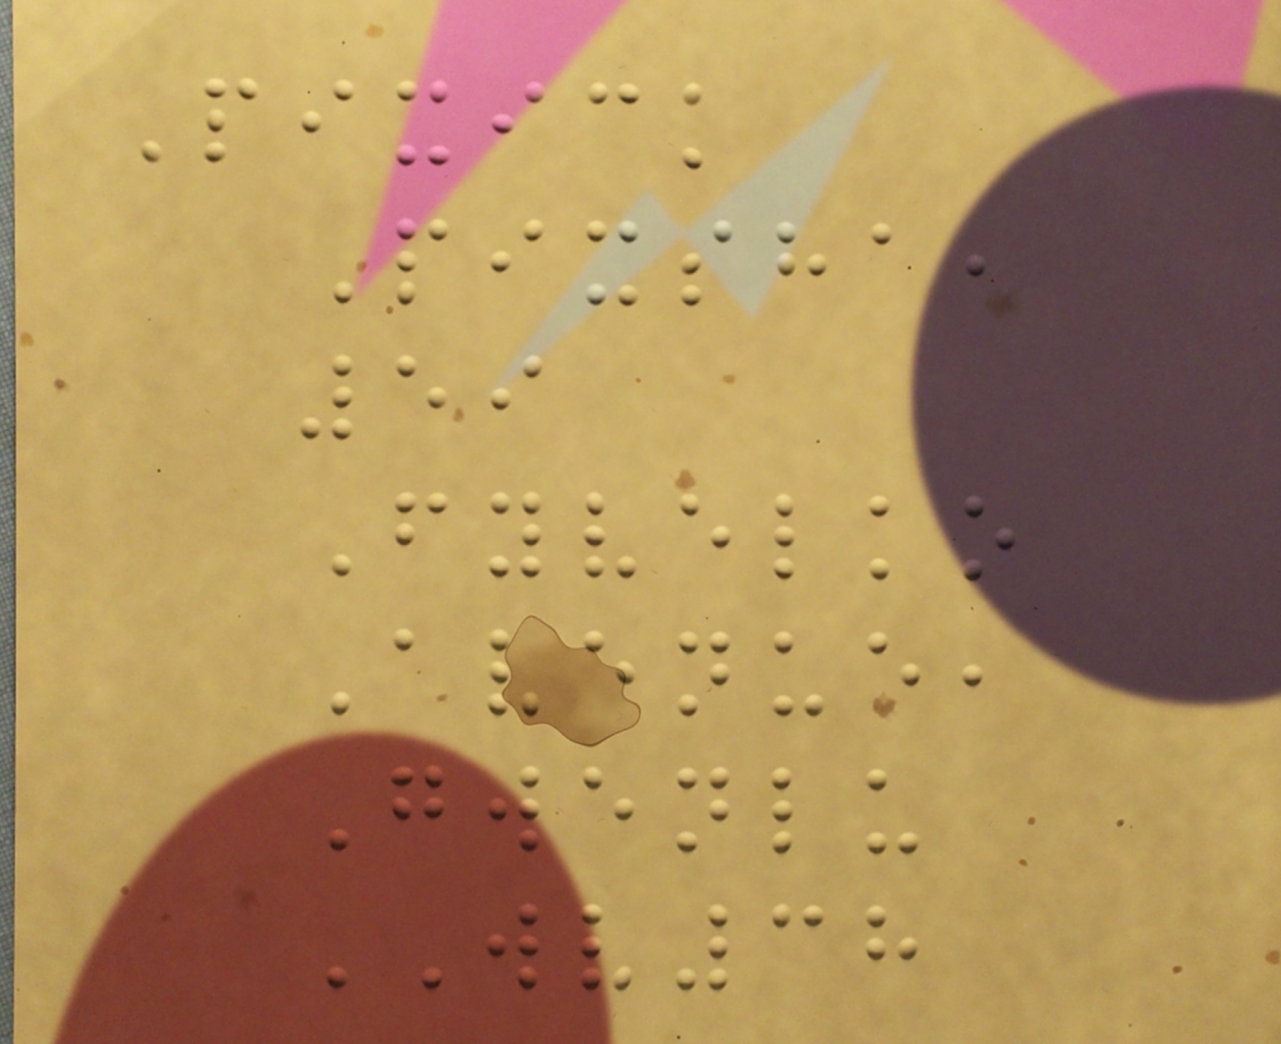Pixick
Pixsha,
59
Fyvelko
Avenue,
Gwenlu
WV38
